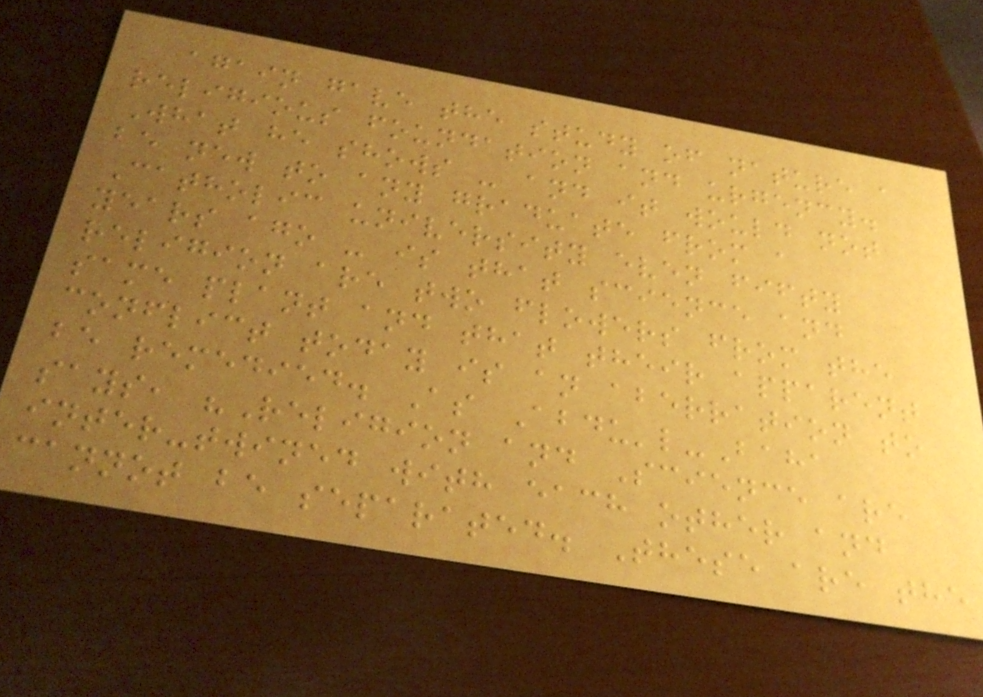again gave the study of nature a
religious foundation and urgency.
What he shows - and it would not
be new to any graduate from a
Catholic university even fifty
years ago - is that science and
religion are two flowers from the
same plant and that their apparent
conflict today is an aberration to
be remedied. As Abdu'l-Baha
says, "Religion and Science are
inter-twined with each other and
cannot be separated. These are the
